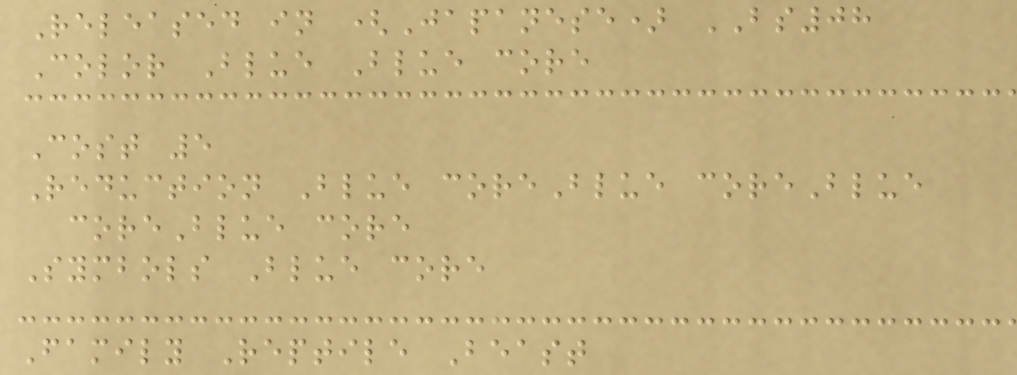Released in (Japanese) BS08
Color Blue Blue core
Cost 5
Reduction Blue coreBlue coreBlue
coreBlue core
Symbols Blue core
Family Reptile Beast
